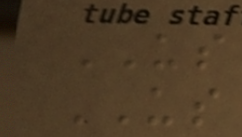US
US
